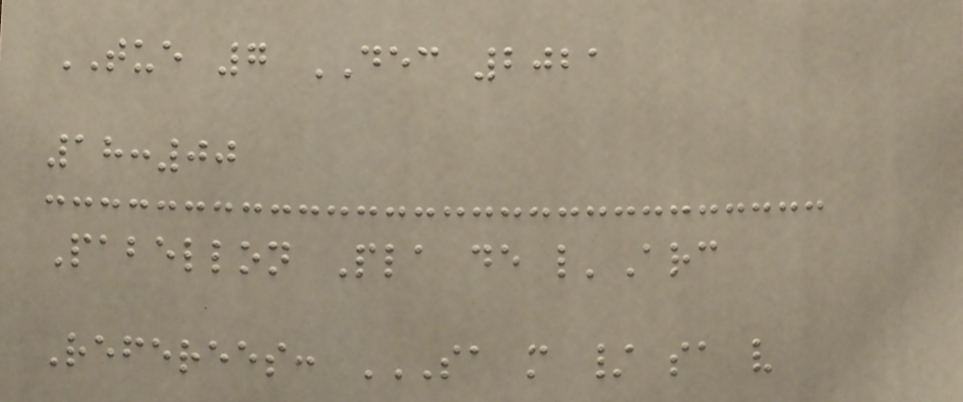TUE 7 DEC 2021
18:00
Pabellon Pla de l'Arc
Referees: SA M / SA V
